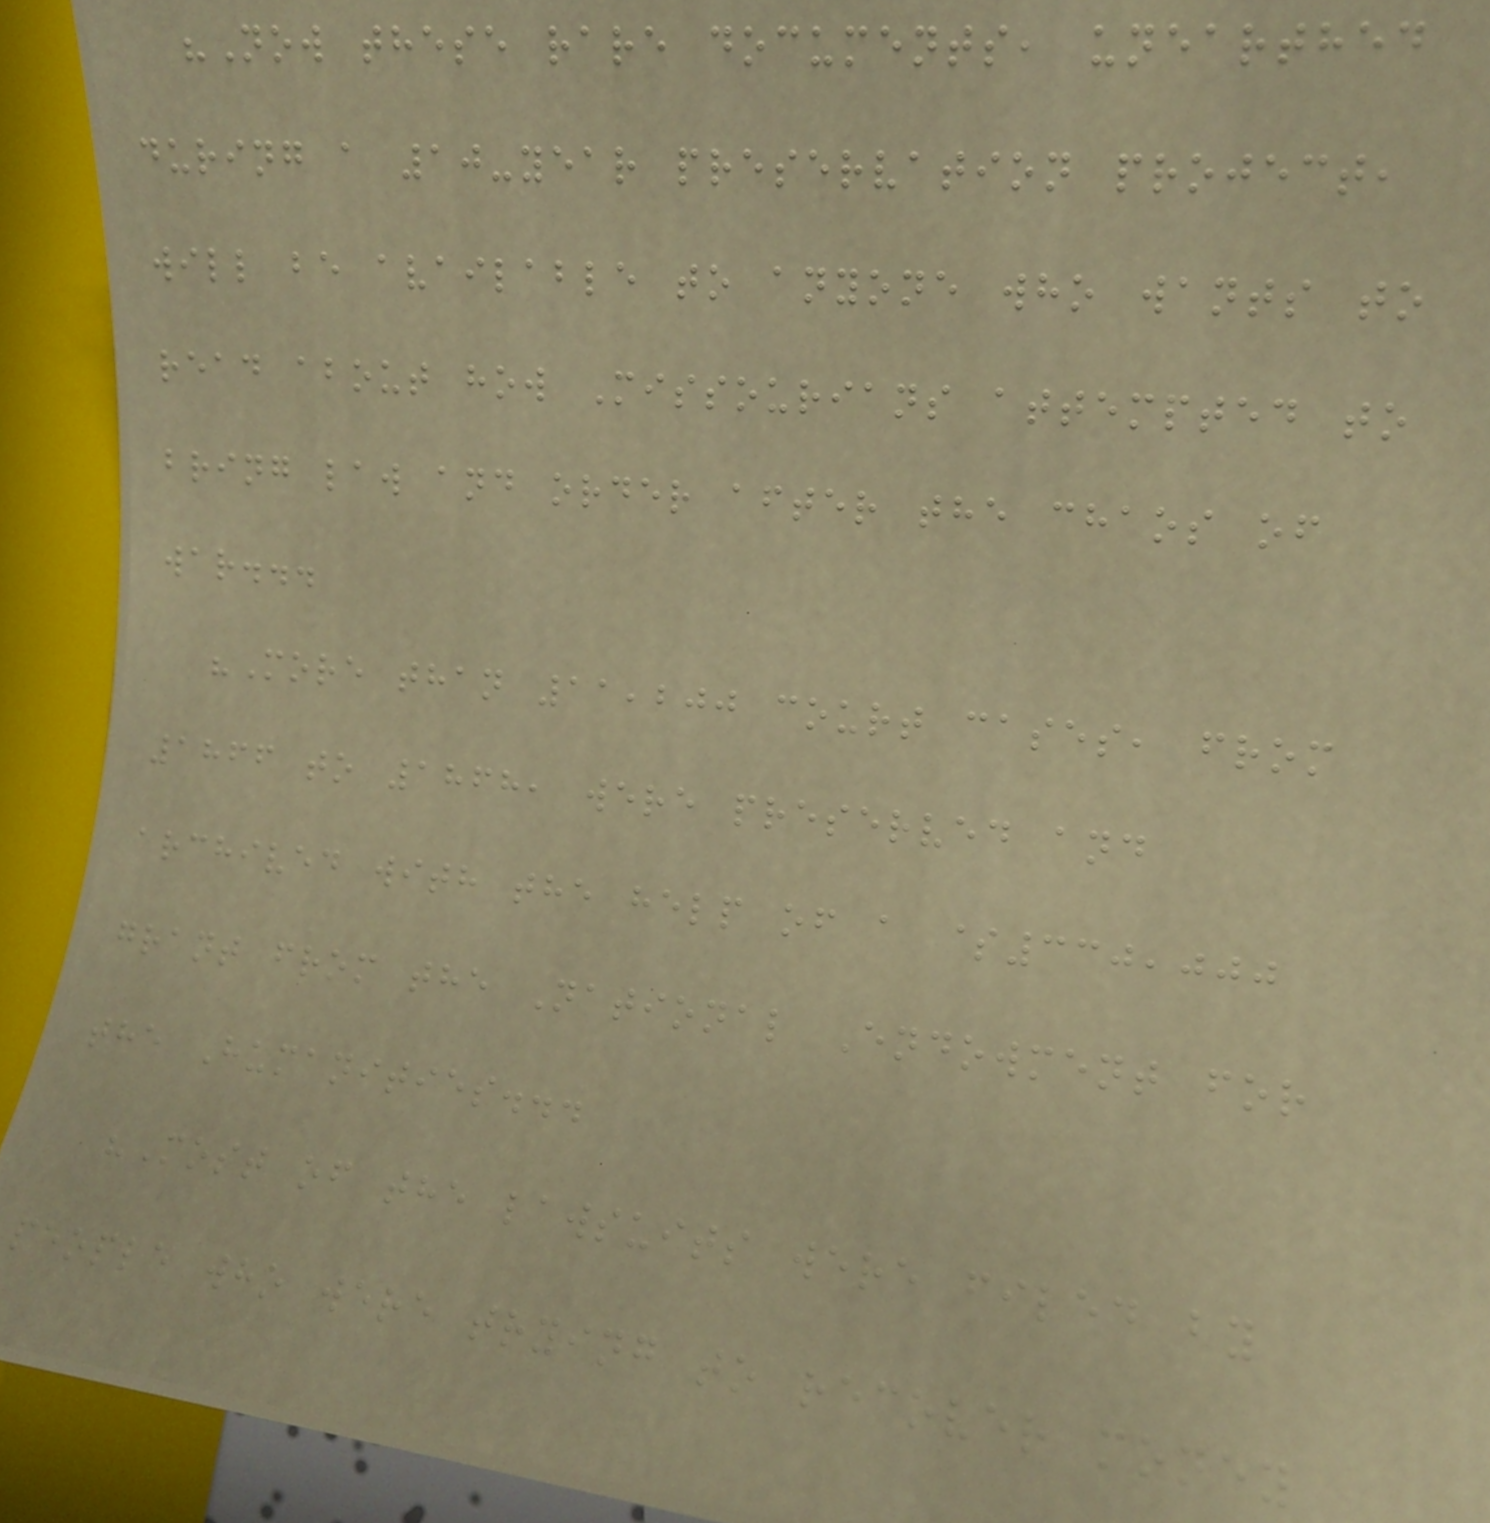"Now these rare documents, unearthed
during a 10-year preservation project,
will be available to anyone who wants to
read about how Missourians attempted to
bring law and order after the chaos of
war...
"More than 11,200 court cases, from
1866 to 1868, were preserved and
archived with the help of a $330,000
grant from the National Endowment for
the Humanities...
"Most of the lawsuits were filed by
people who were trying to recover money
